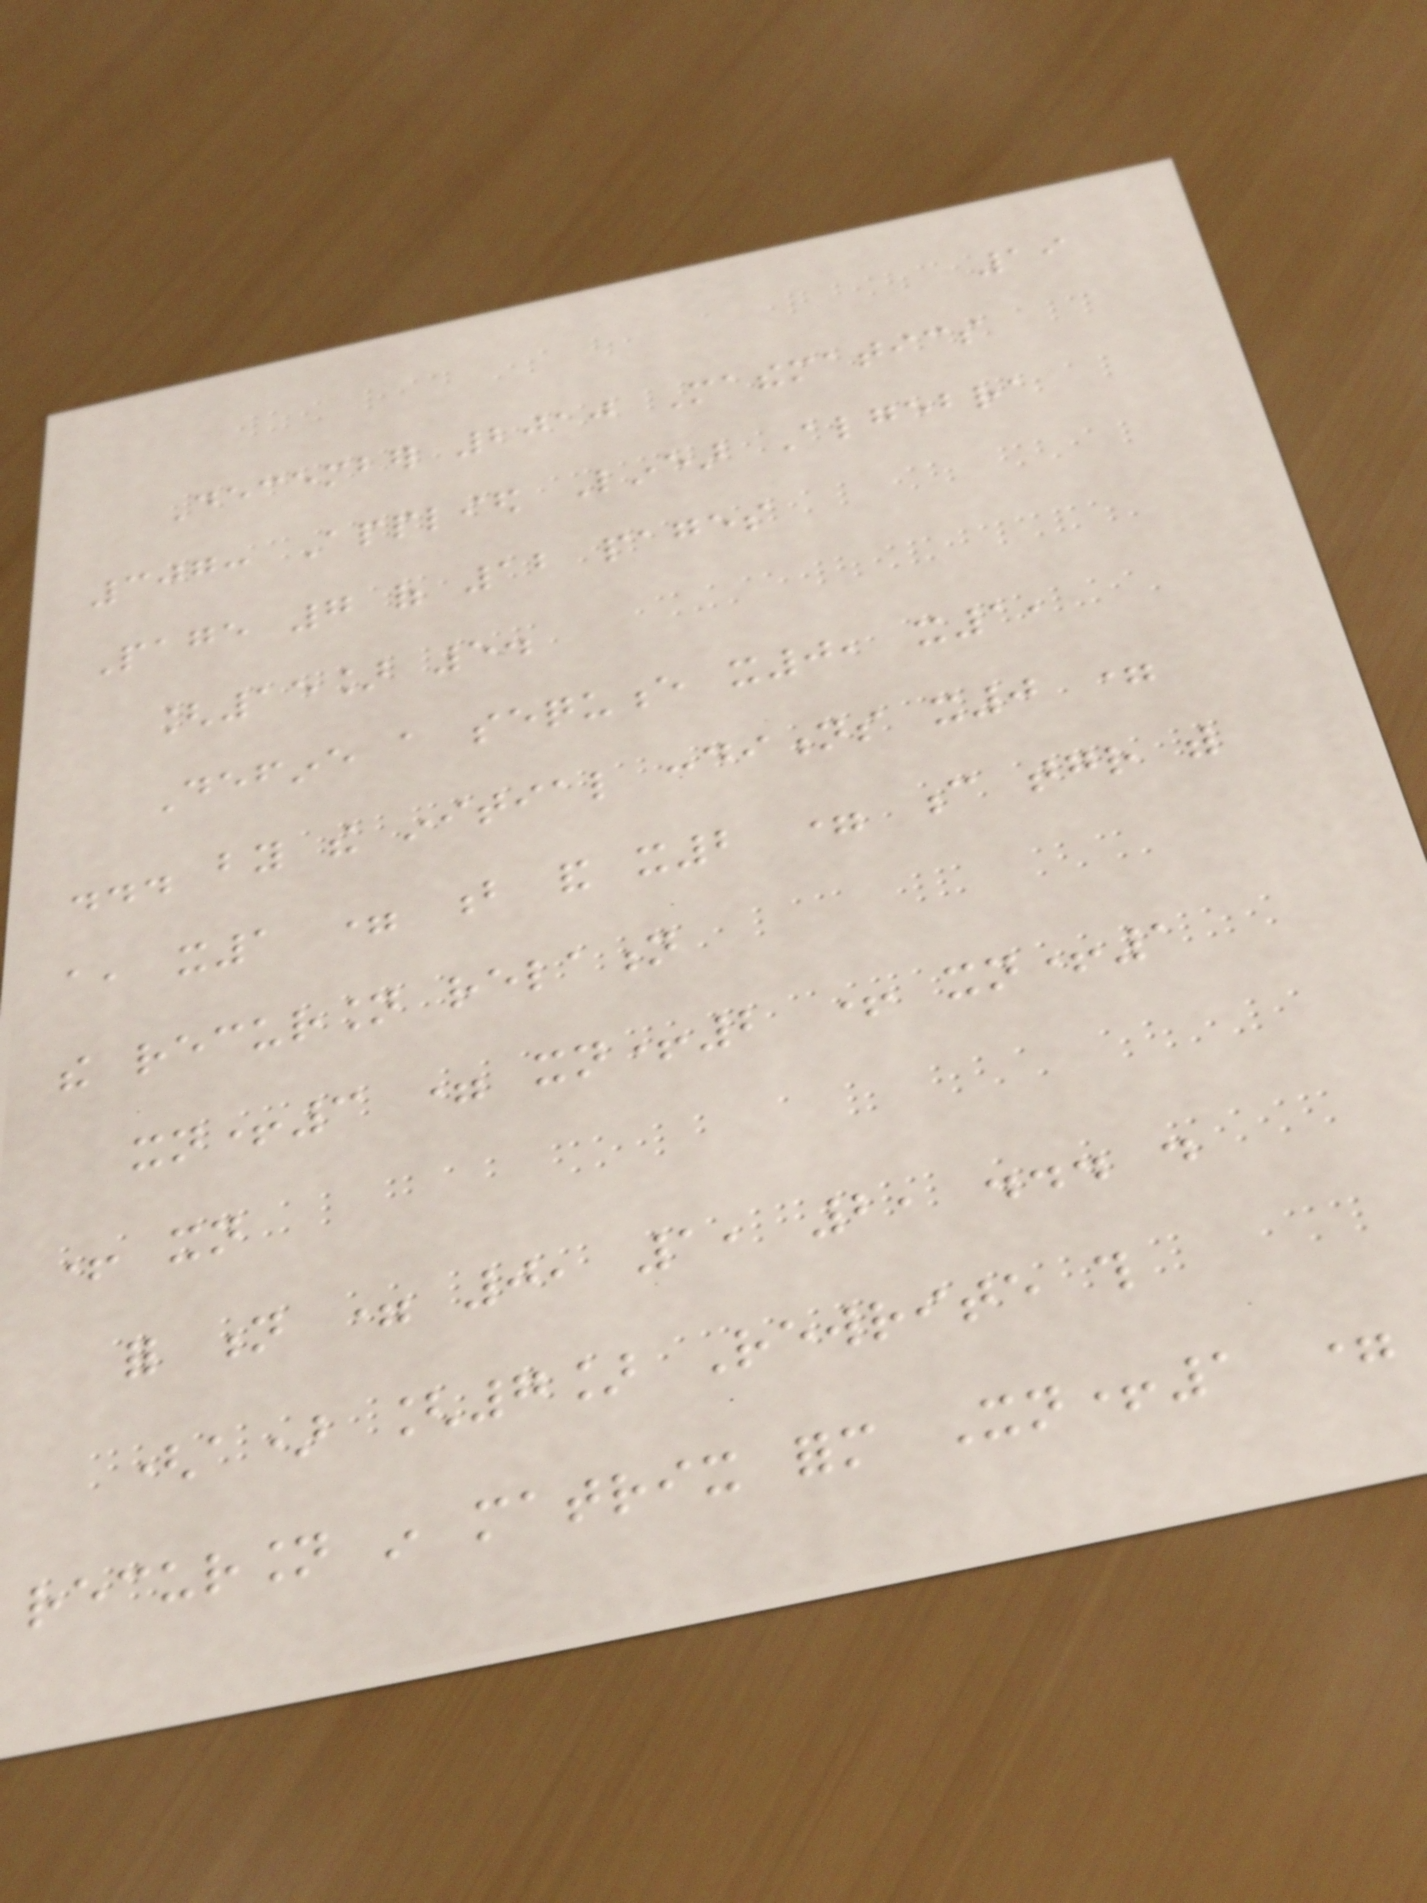19
December 2010 Mathematics
307: Applied Linear Algebra
Page 7 of 12 pages
[15] 5.
Define a sequence x0, x1,
... by the initial conditions x0 =
a, x1 = b and x2 = c together with
the recursion relation
xn+3 = xn+2 + xn+1
+ xn
for n = 0, 1, 2, ... .
(a) [7] Rewrite this
recursion in matrix form Xn+1 =
